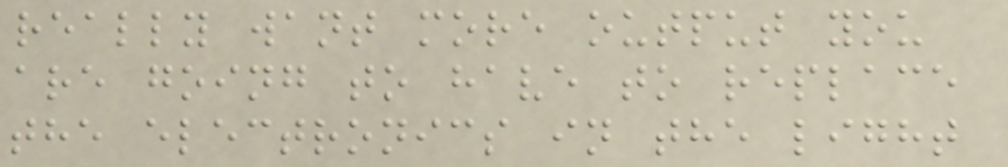really want more output you
are going to have to replace
the electronics in the light
